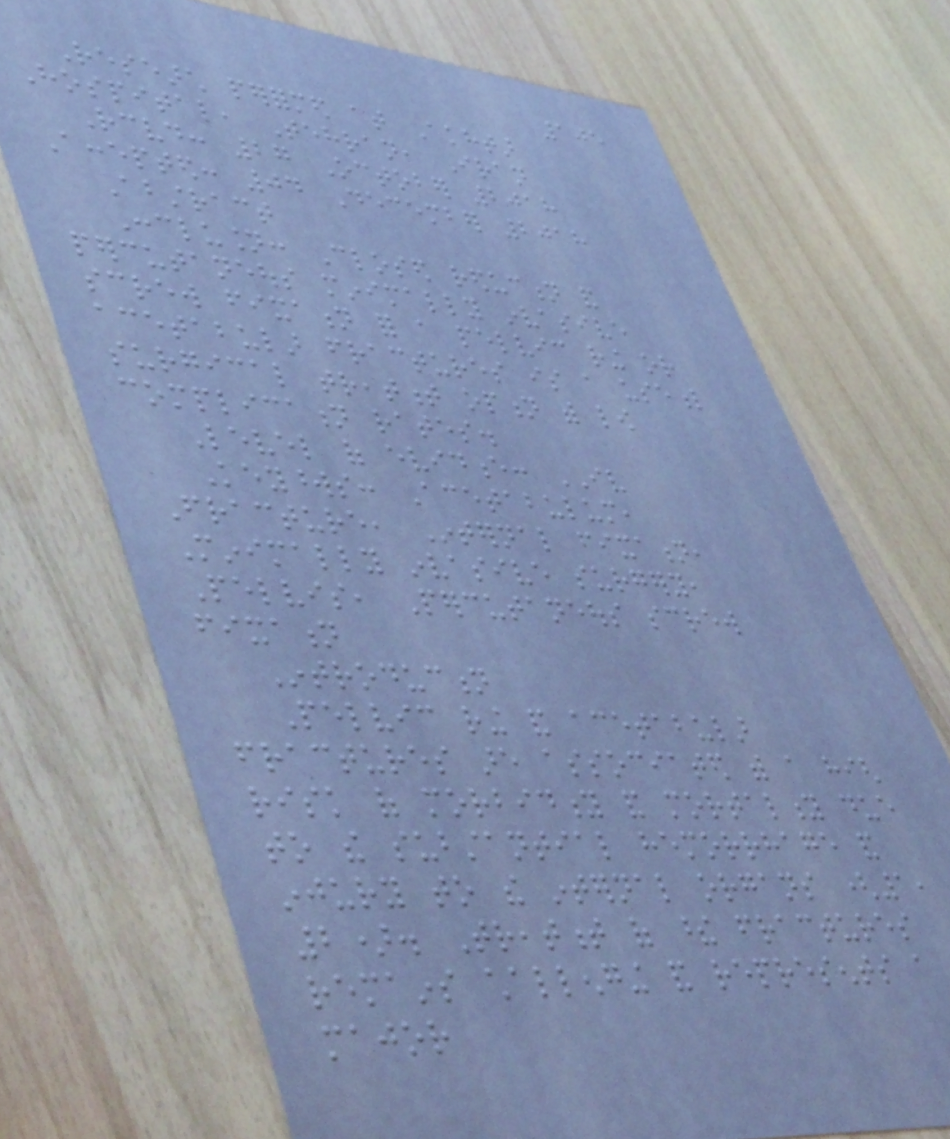105
Research performed at Akhtar
Hospital, Tehran, Iran
Received: 27 October 2018
Accepted: 04 December 2018
Abstract
Conclusion: Closed reduction and
percutaneous minimally invasive
screw fixation for a pelvic ring or
acetabular fractures is a useful
surgical treatment option with low
complication rates.
Level of evidence: IV
Keywords: Acetabulum,
Fracture, Internal fixation,
Minimally invasive surgery,
Pelvis, Percutaneous screw
fixation
Introduction
Pelvic ring and acetabular
fractures are associated with a high
risk of morbidity and mortality due
to the substantial hemorrhage and
injury to the internal organs (1,
2). Treatment of these fractures
remains challenging and represents a
major
